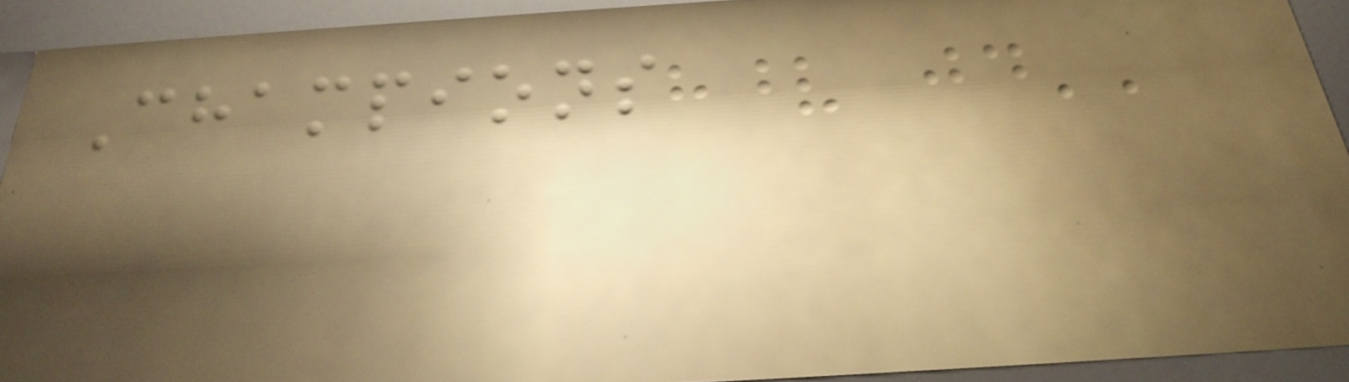Champions
